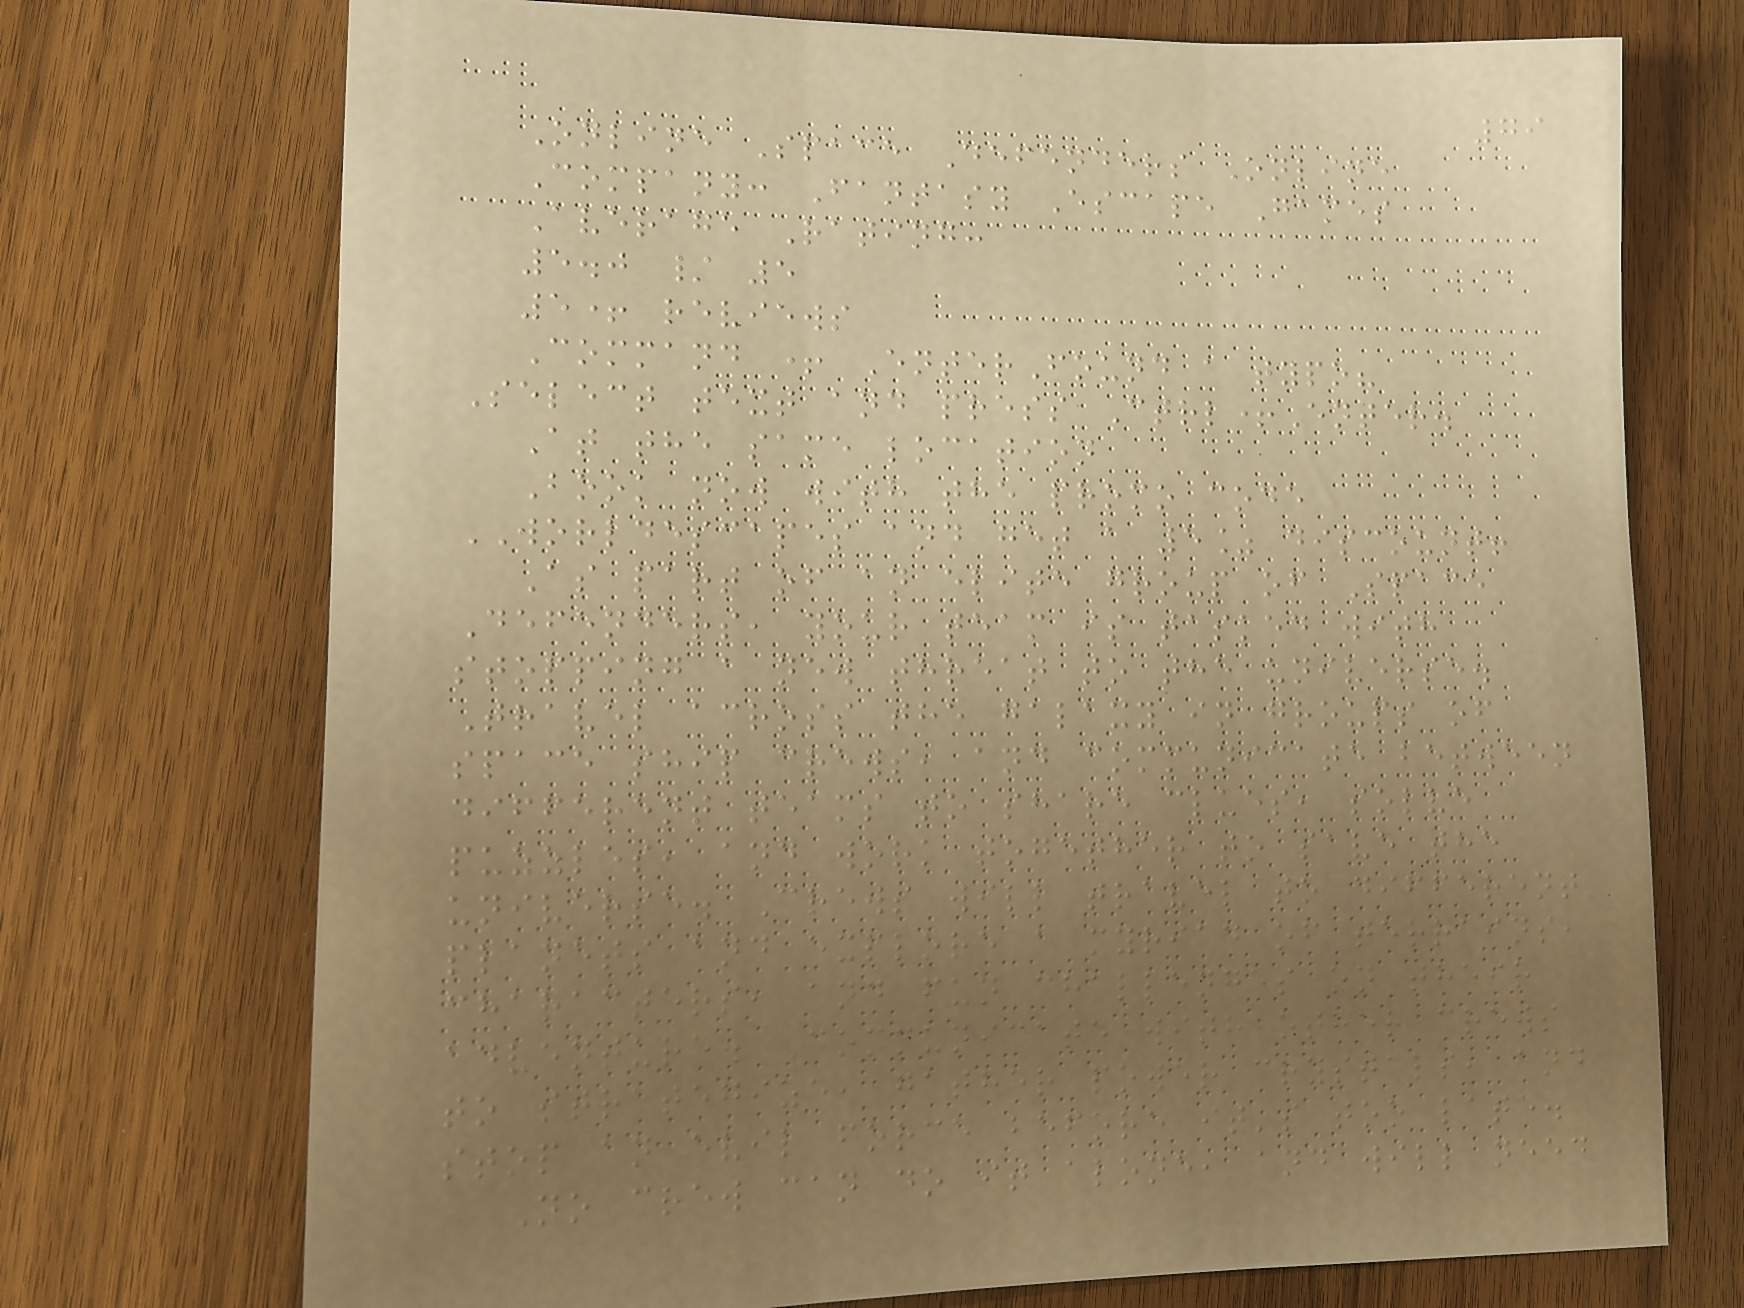79
Online Space Defenders Online
Company: Fantasy Escape Games
Average Rating:
5.0 / 5
5+ reviews
Command + EnterFound a typo?
Select text and press Ctrl+Enter.
At the same location
Book now with the promo code
WORLDESCAPES and get a 5% discount!
As part of an elite group of Space
Defenders, your team is tasked with
stopping a new threat to the universe.
Travel across the galaxy in groups of
space ship crews, and communicate between
different teams to share clues, solve
puzzles, and work together to save the
universe. Crews will travel to different
planets and explore a myriad of terrains,
characters, and fun challenges on their
adventure. Communicate with other crews
to strategize, gather power crystals, and
stop an evil force before it's too late.
No crew can do it alone, and will need
